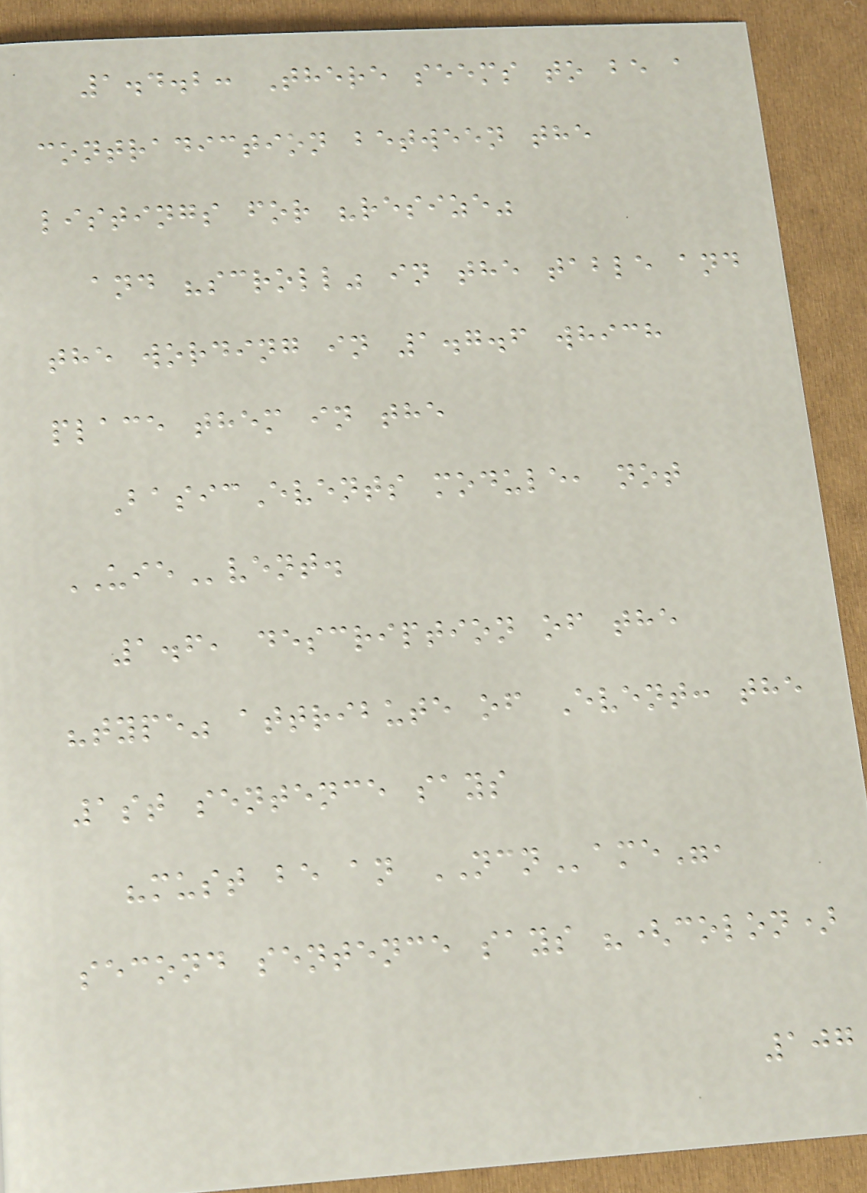1.4.2: There seems to be a
contradiction between the
listings for "resize"
and "scroll" in the table and
the wording in 1.7.6 which
place them in the
BasicEvents module, not
UIEvent.
1.6, description of the
"type" attribute of Event: the
1st sentence says
"must be an NCName",
second sentence says "(colon)
107
